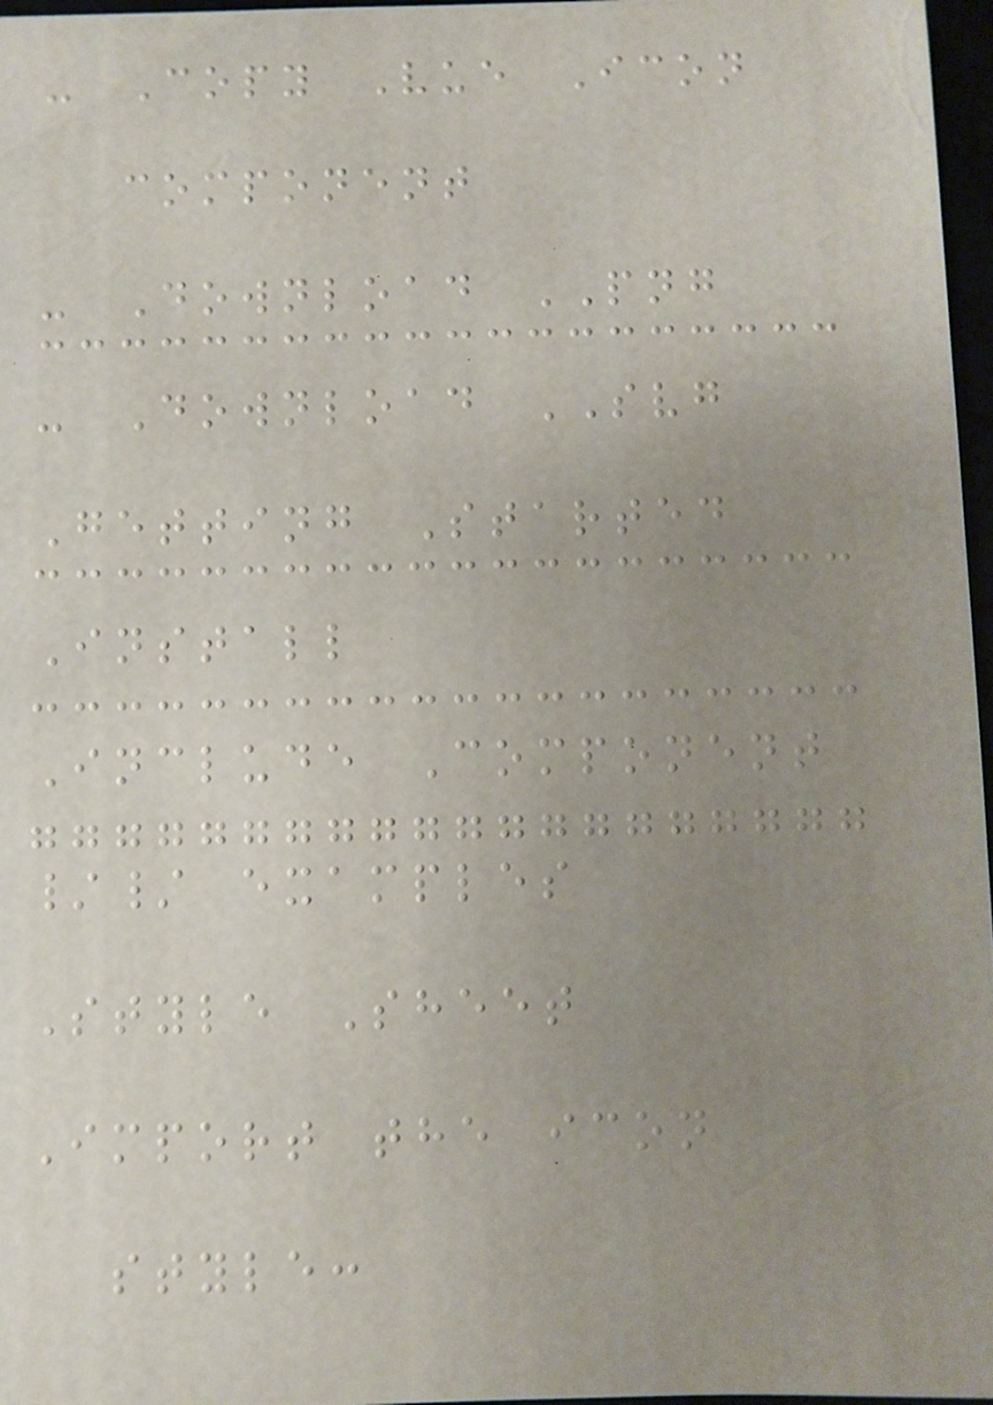- Copy Vue Icon
component
- Download PNG
- Download SVG
Getting Started
Install
Include Component
// examples
Style Sheet
Import the icon
style:
